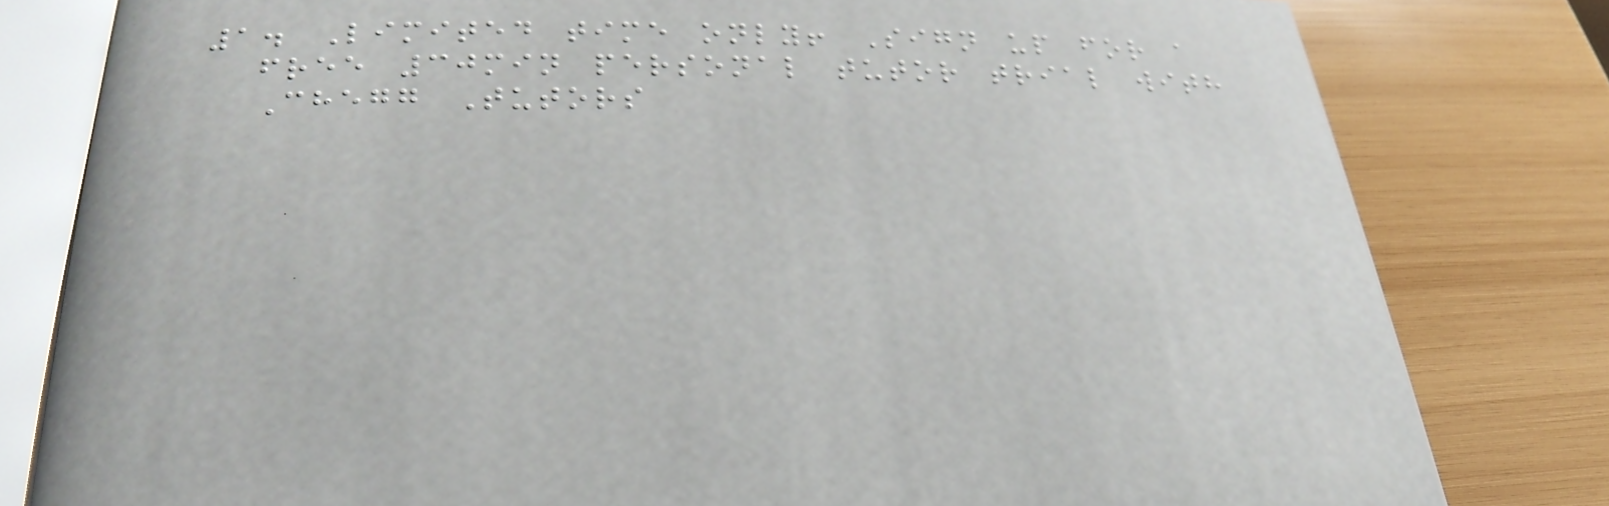1. Limited time only! Sign up for a
free 30min personal tutor trial with
Chegg Tutors
